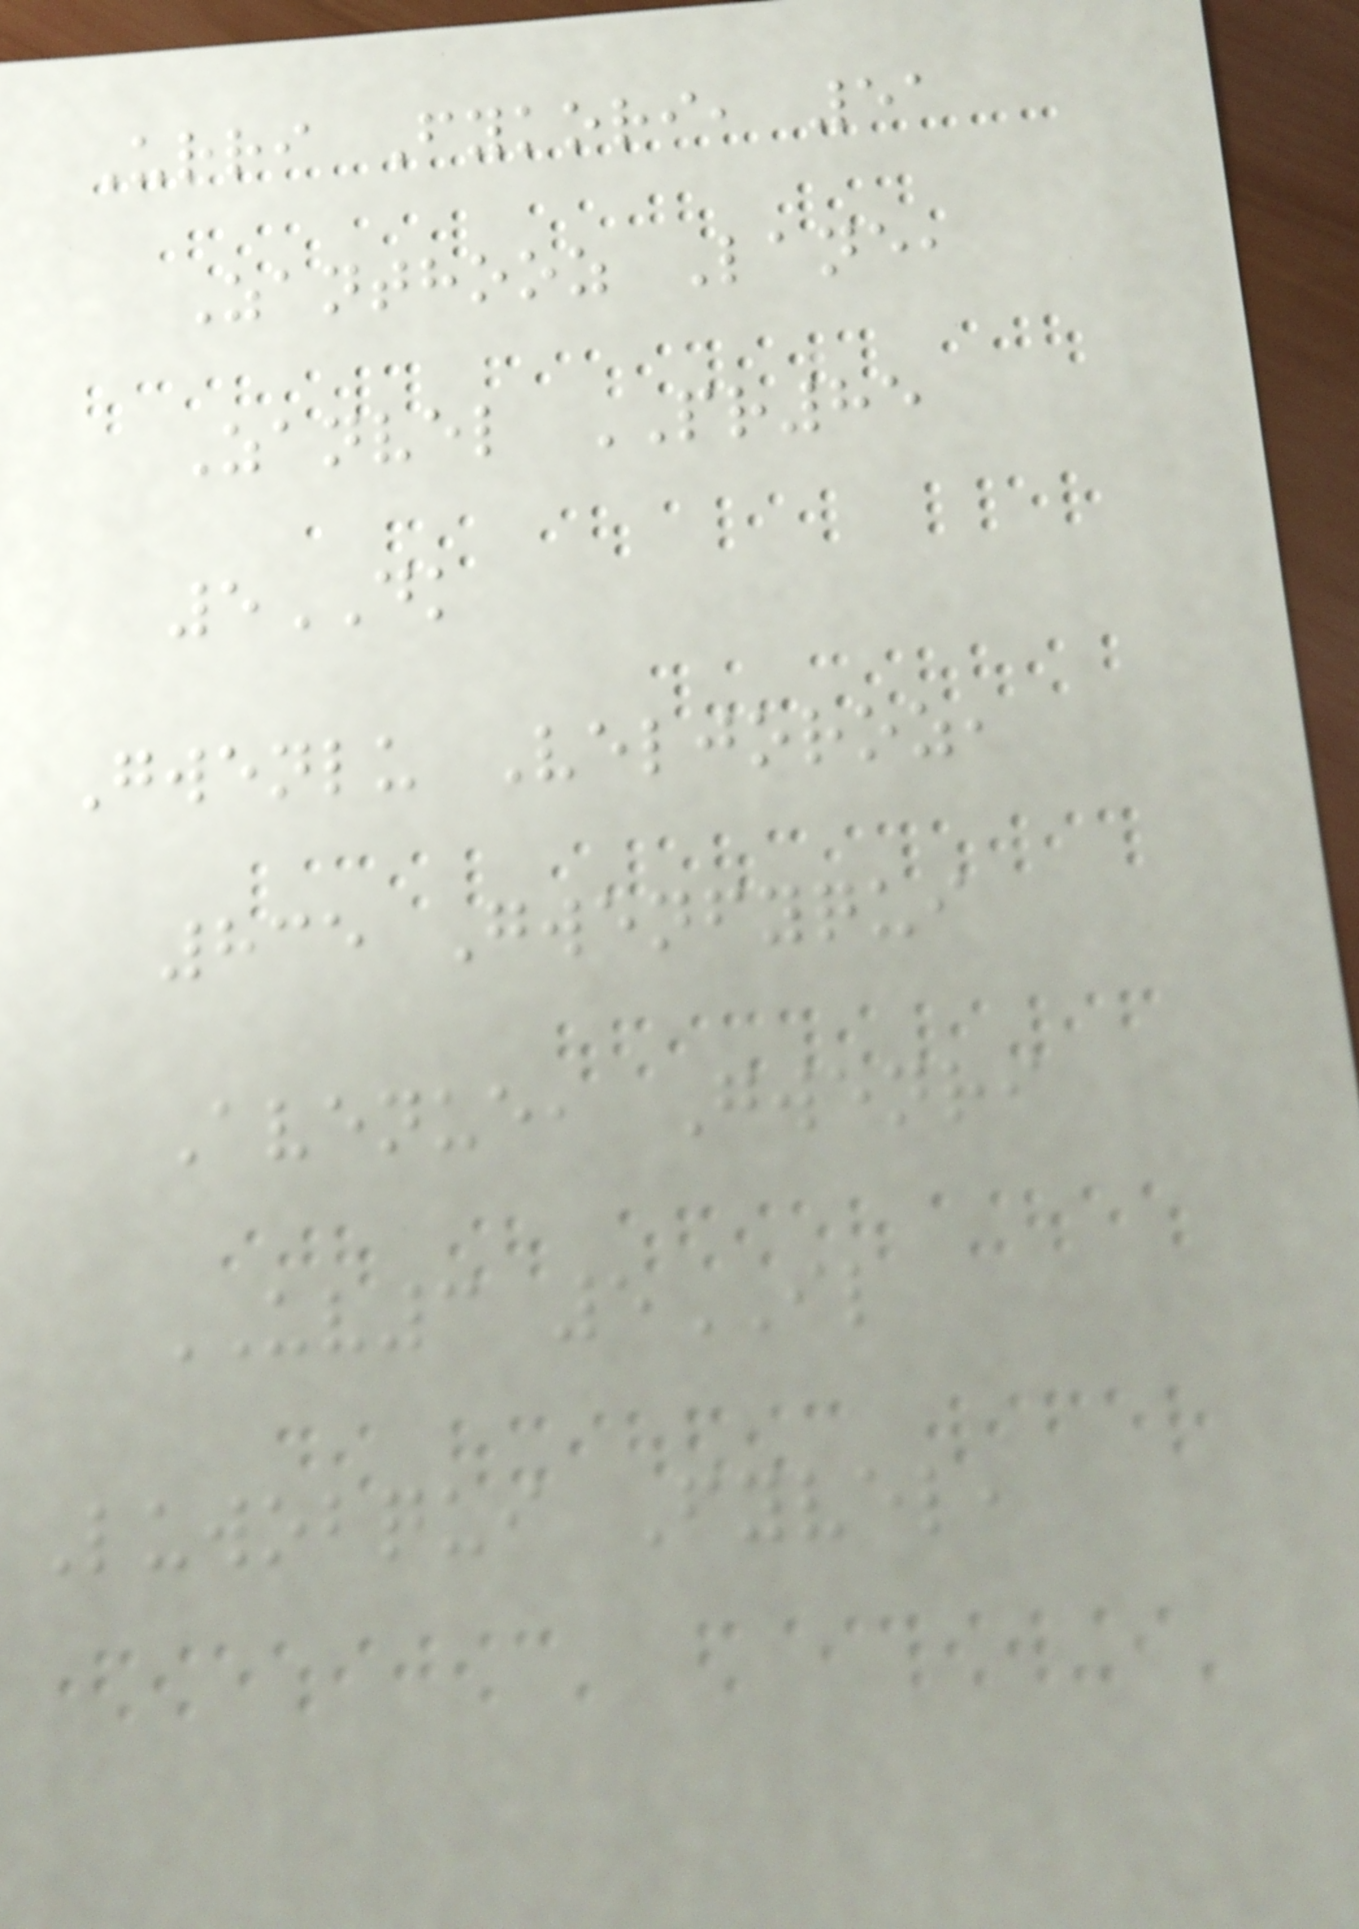Urri Fykori, 51
Zanthooz Lane,
Zanvel PR85
5DK
Gwenlu Veljoroz,
835 Gwenfyqui
Avenue, Gwenri
UV3 5IL
Luwobqui Fyvel,
